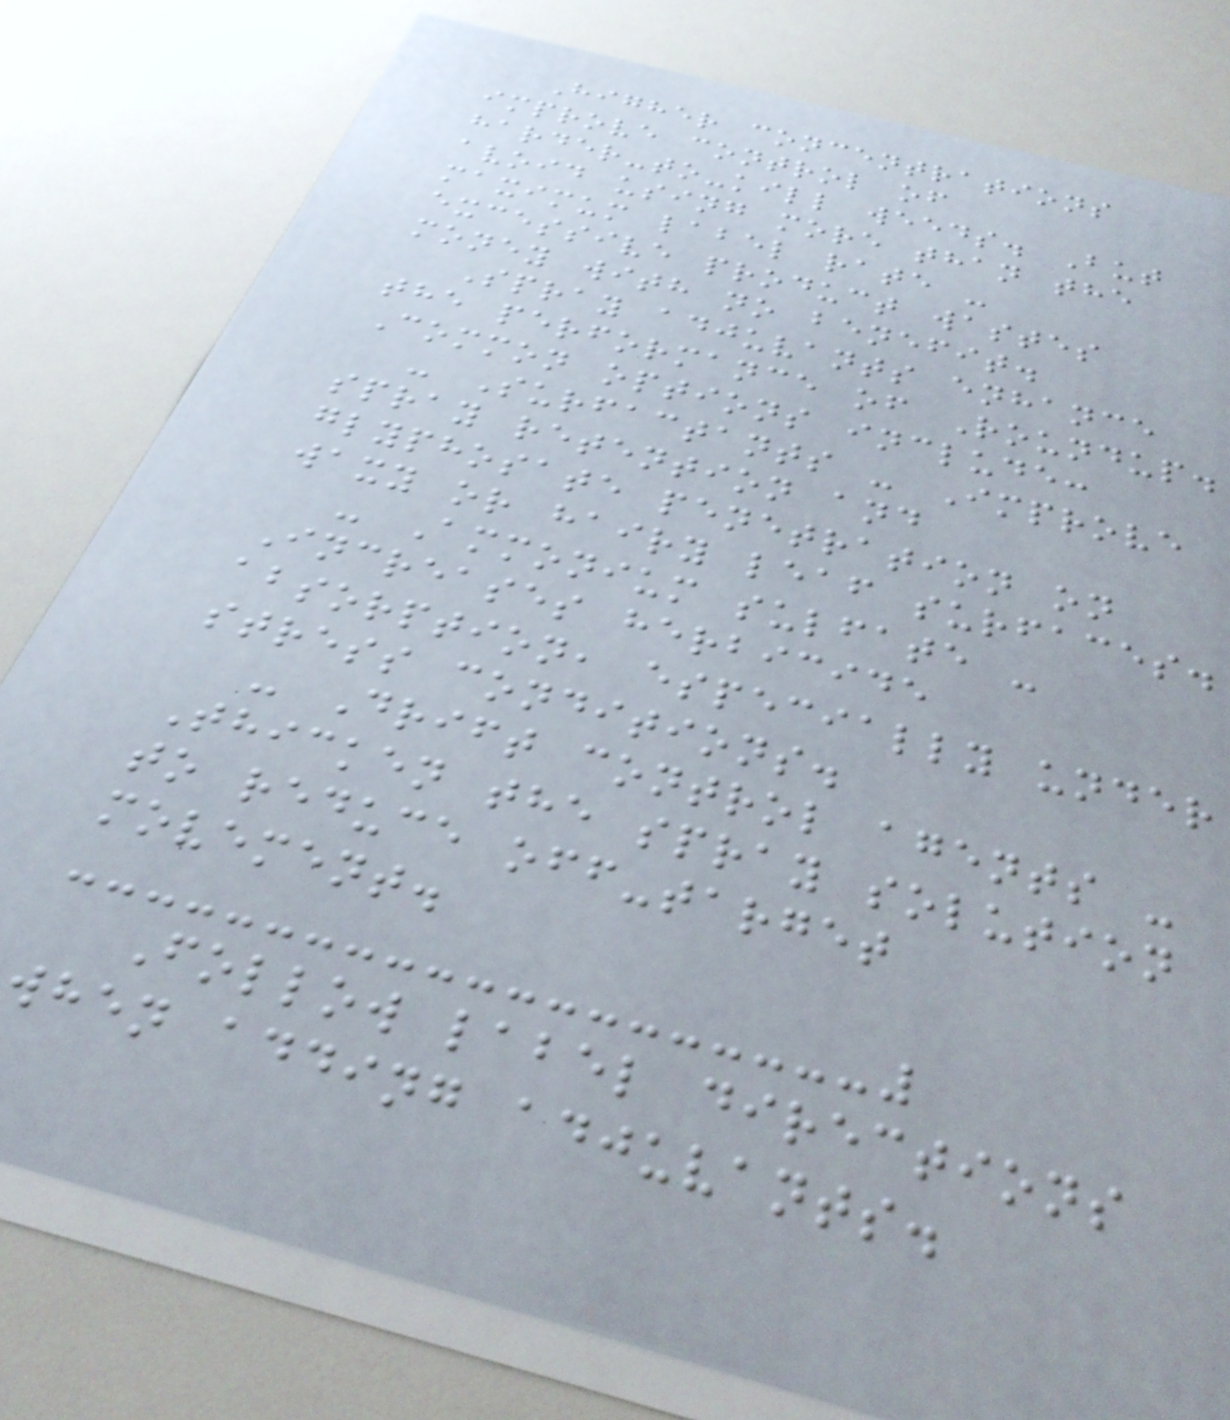Higher concentrations
improve control of
harder-to-kill weeds. But
avoid using more than the
maximum label rate -
excessive product wastes
money with no benefit.
Spray adjuvants enhance
the performance of Roundup.
Common options include:
- Surfactants - Improve
spray retention and
glyphosate penetration on
waxy or hairy leaf surfaces.
- Ammonium sulfate -
Increases herbicide
absorption, especially under
stress conditions.
- Drift control agents -
Thicken the spray solution
to reduce off-target
movement.
Follow label directions
when adding adjuvants.
